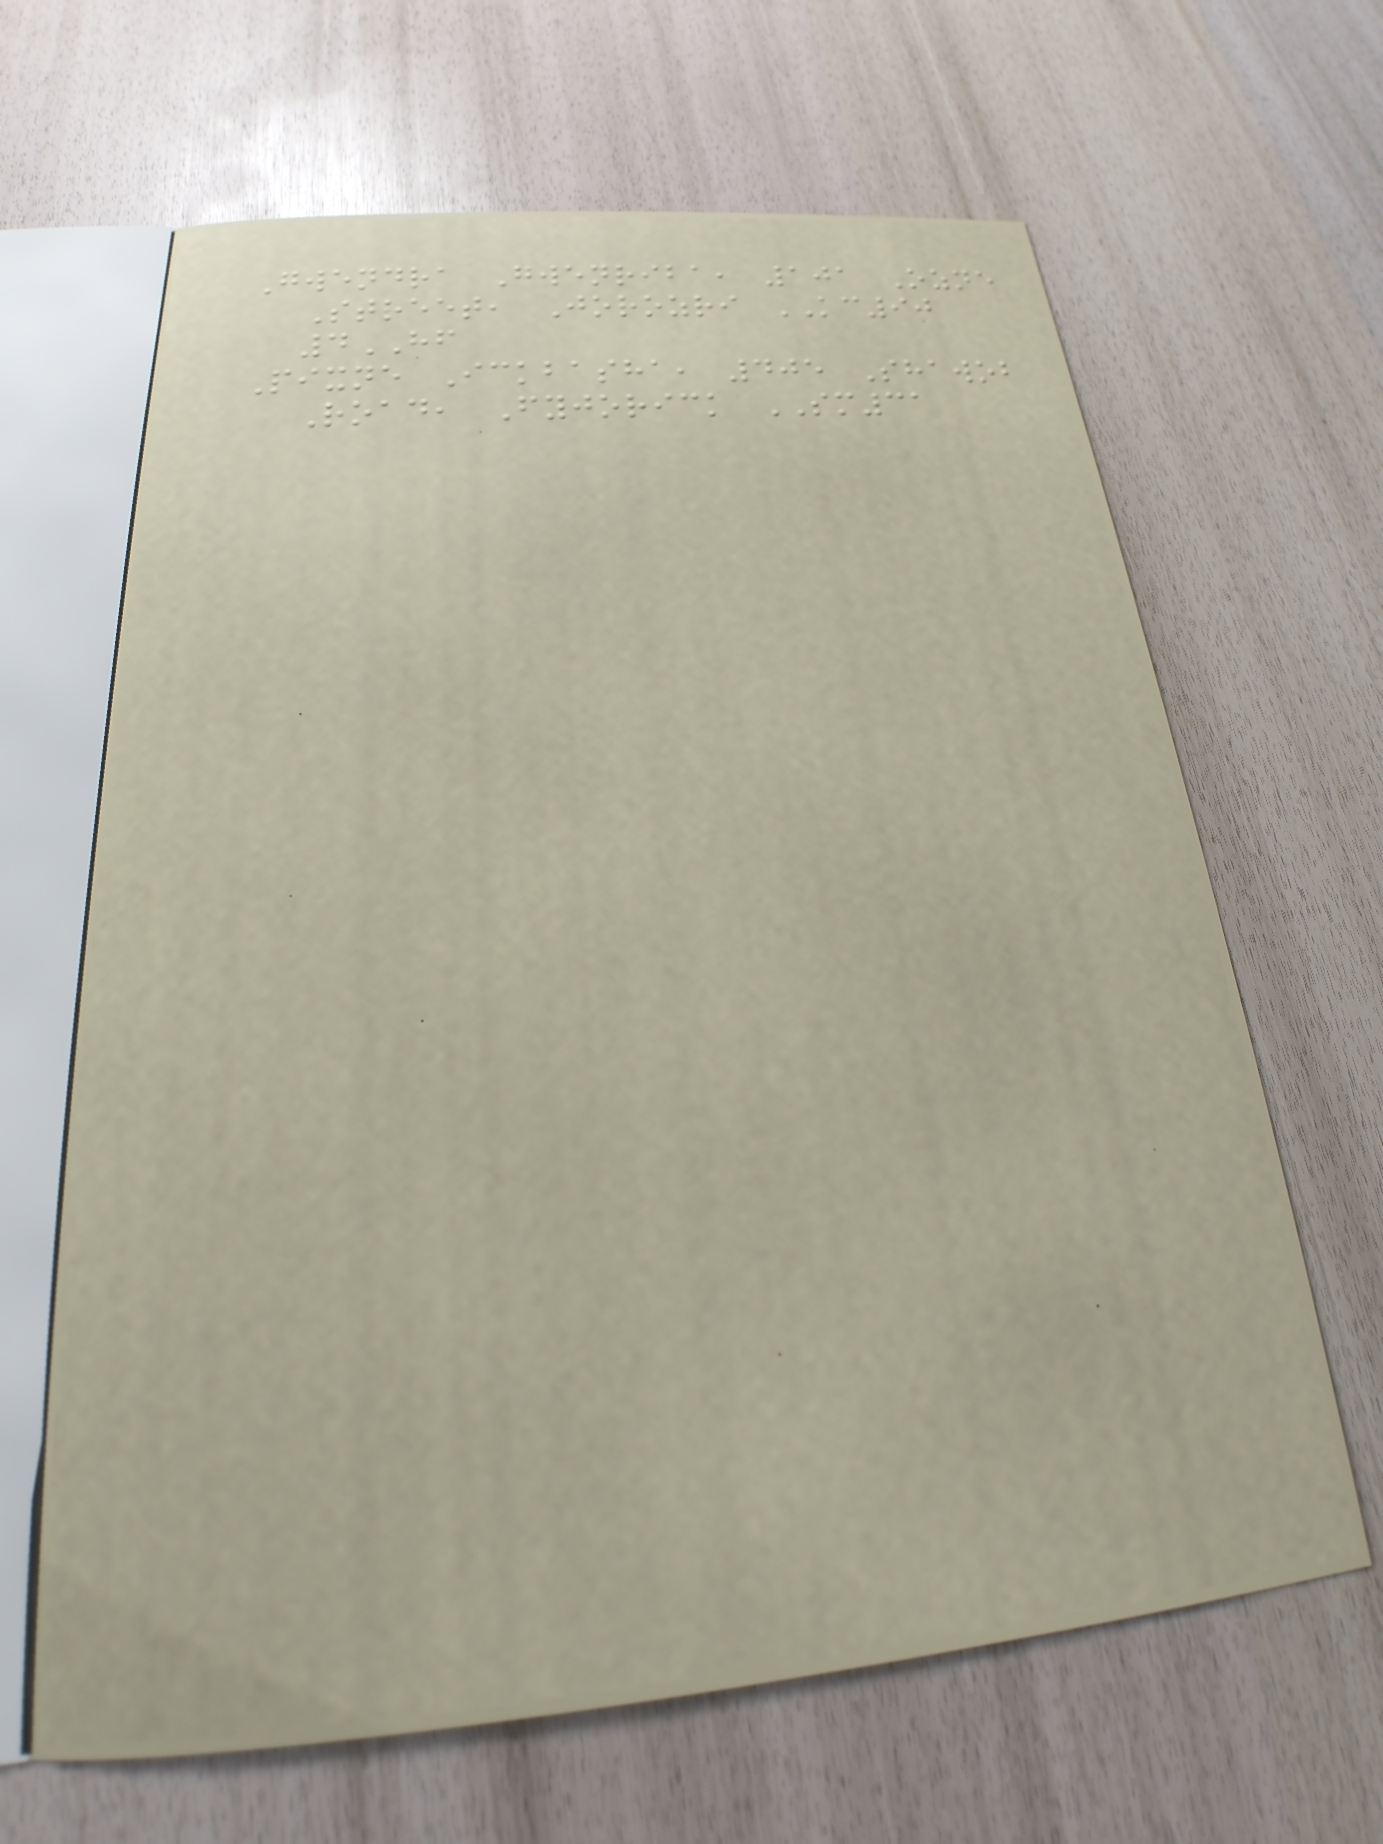Gwendra Gwenriba, 101 Ozne
Street, Jorozri KC90
4HF
Pixne Ickbasha, 405 Shawob
Road, Fyjorick SM31
